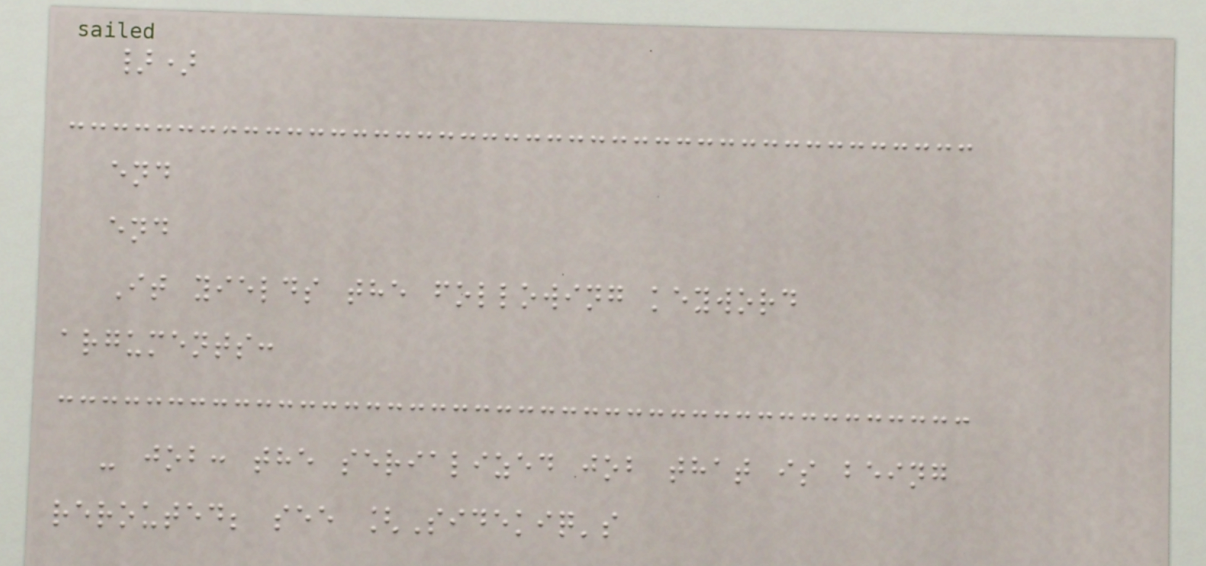})
end
end
It yields the following keyword
arguments:
- job: the serialized job that is being
rerouted; see [Sidekiq's
